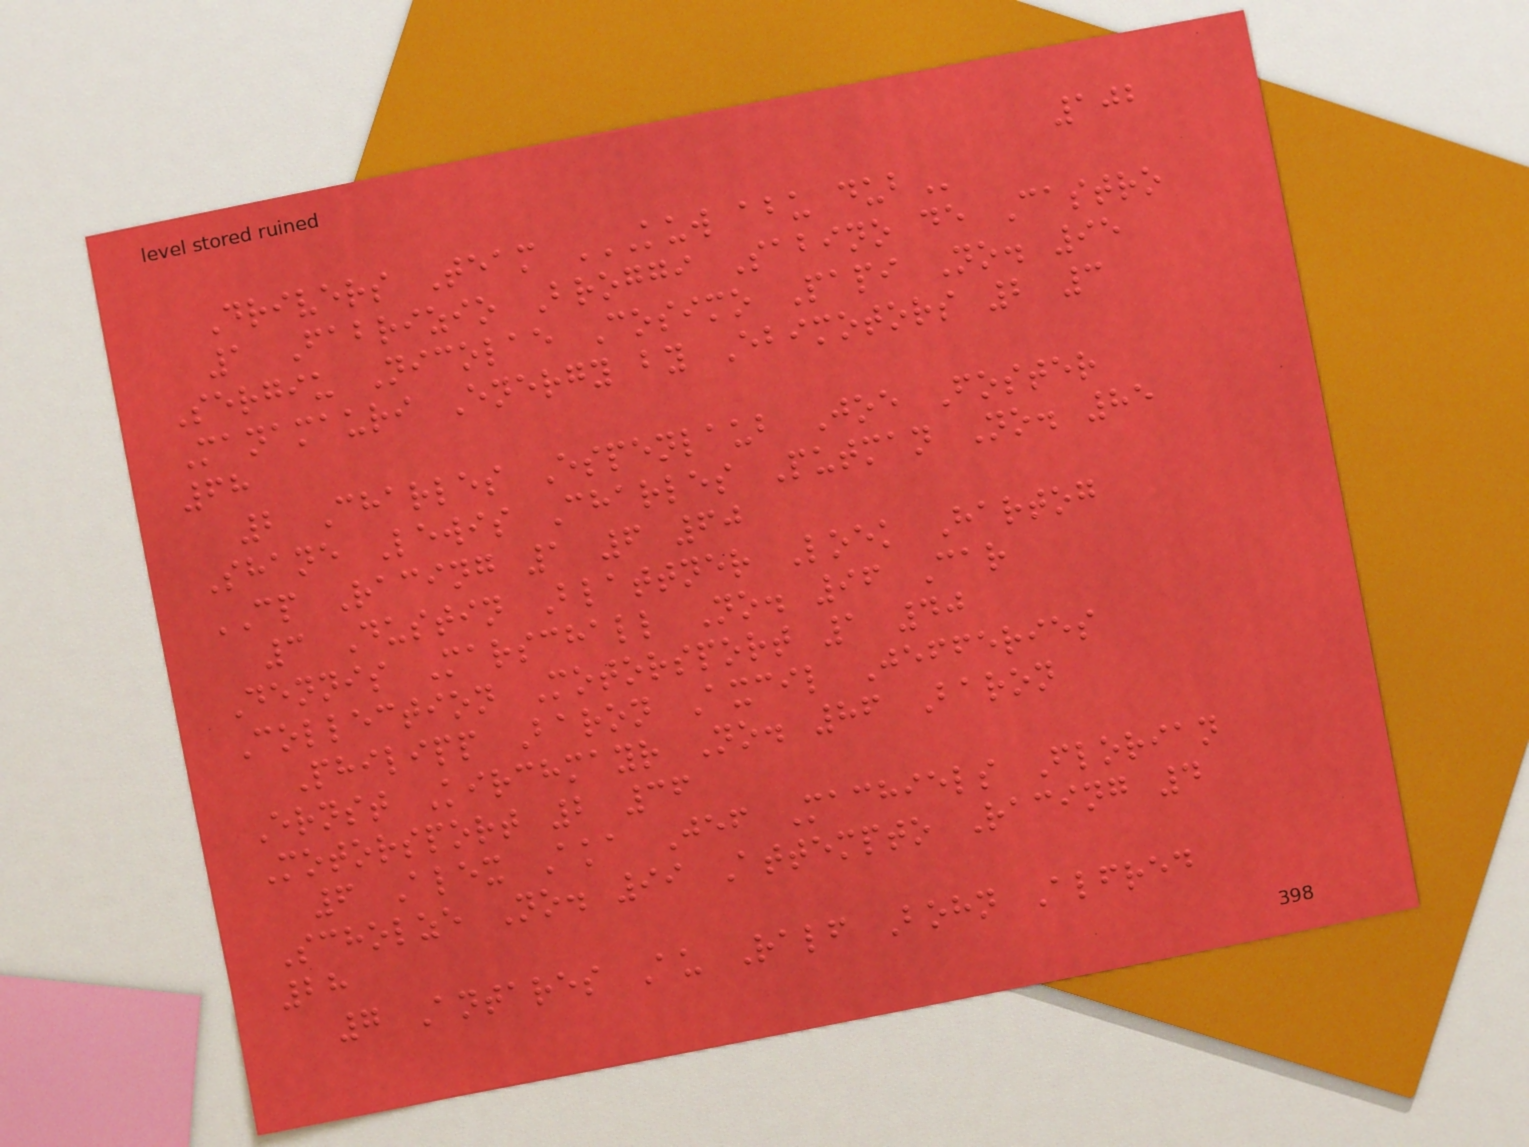102
Drivers Team KUW ABU DUB
1 Fabrizio Broggi Sabino de Castro
Sergiu Nicolae Cosimo Papi No. 95
Manamauri Energy by Ebimotors 2 3
68
2 Charles Espenlaub Joe Foster
Shane Lewis Charles Putman No. 85
CP Racing 1 6 60
3 Dustin Blattner Loek Hartog
Dennis Marschall No. 96 Car
Collection Motorsport 1 40
Philipp Baron Axcil Jefferies
Ernst Kirchmayr No. 86 Baron
Motorsport 2 36
6 Alex Aka Jef Machiels Florian
Scholze No. 99 Attempto Racing 4
28
7 Antares Au Ralf Bohn Alfred
